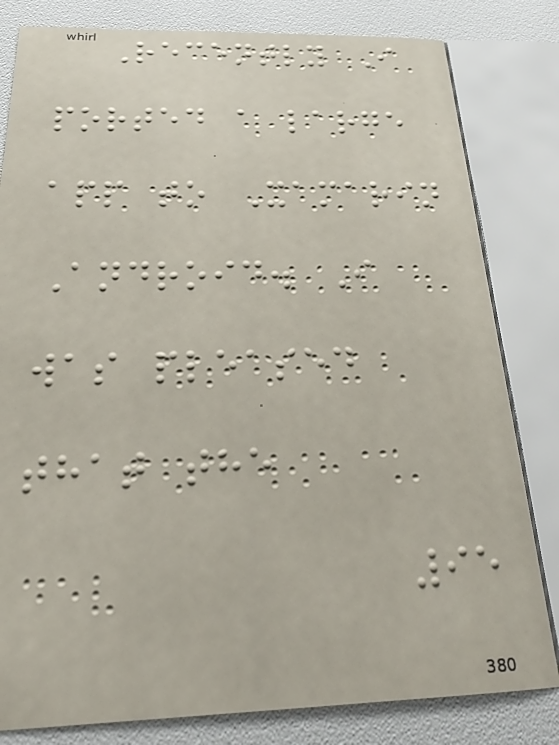Recently I
ported a large
app to Xamarin
Android. I
was pleased
that the
95
